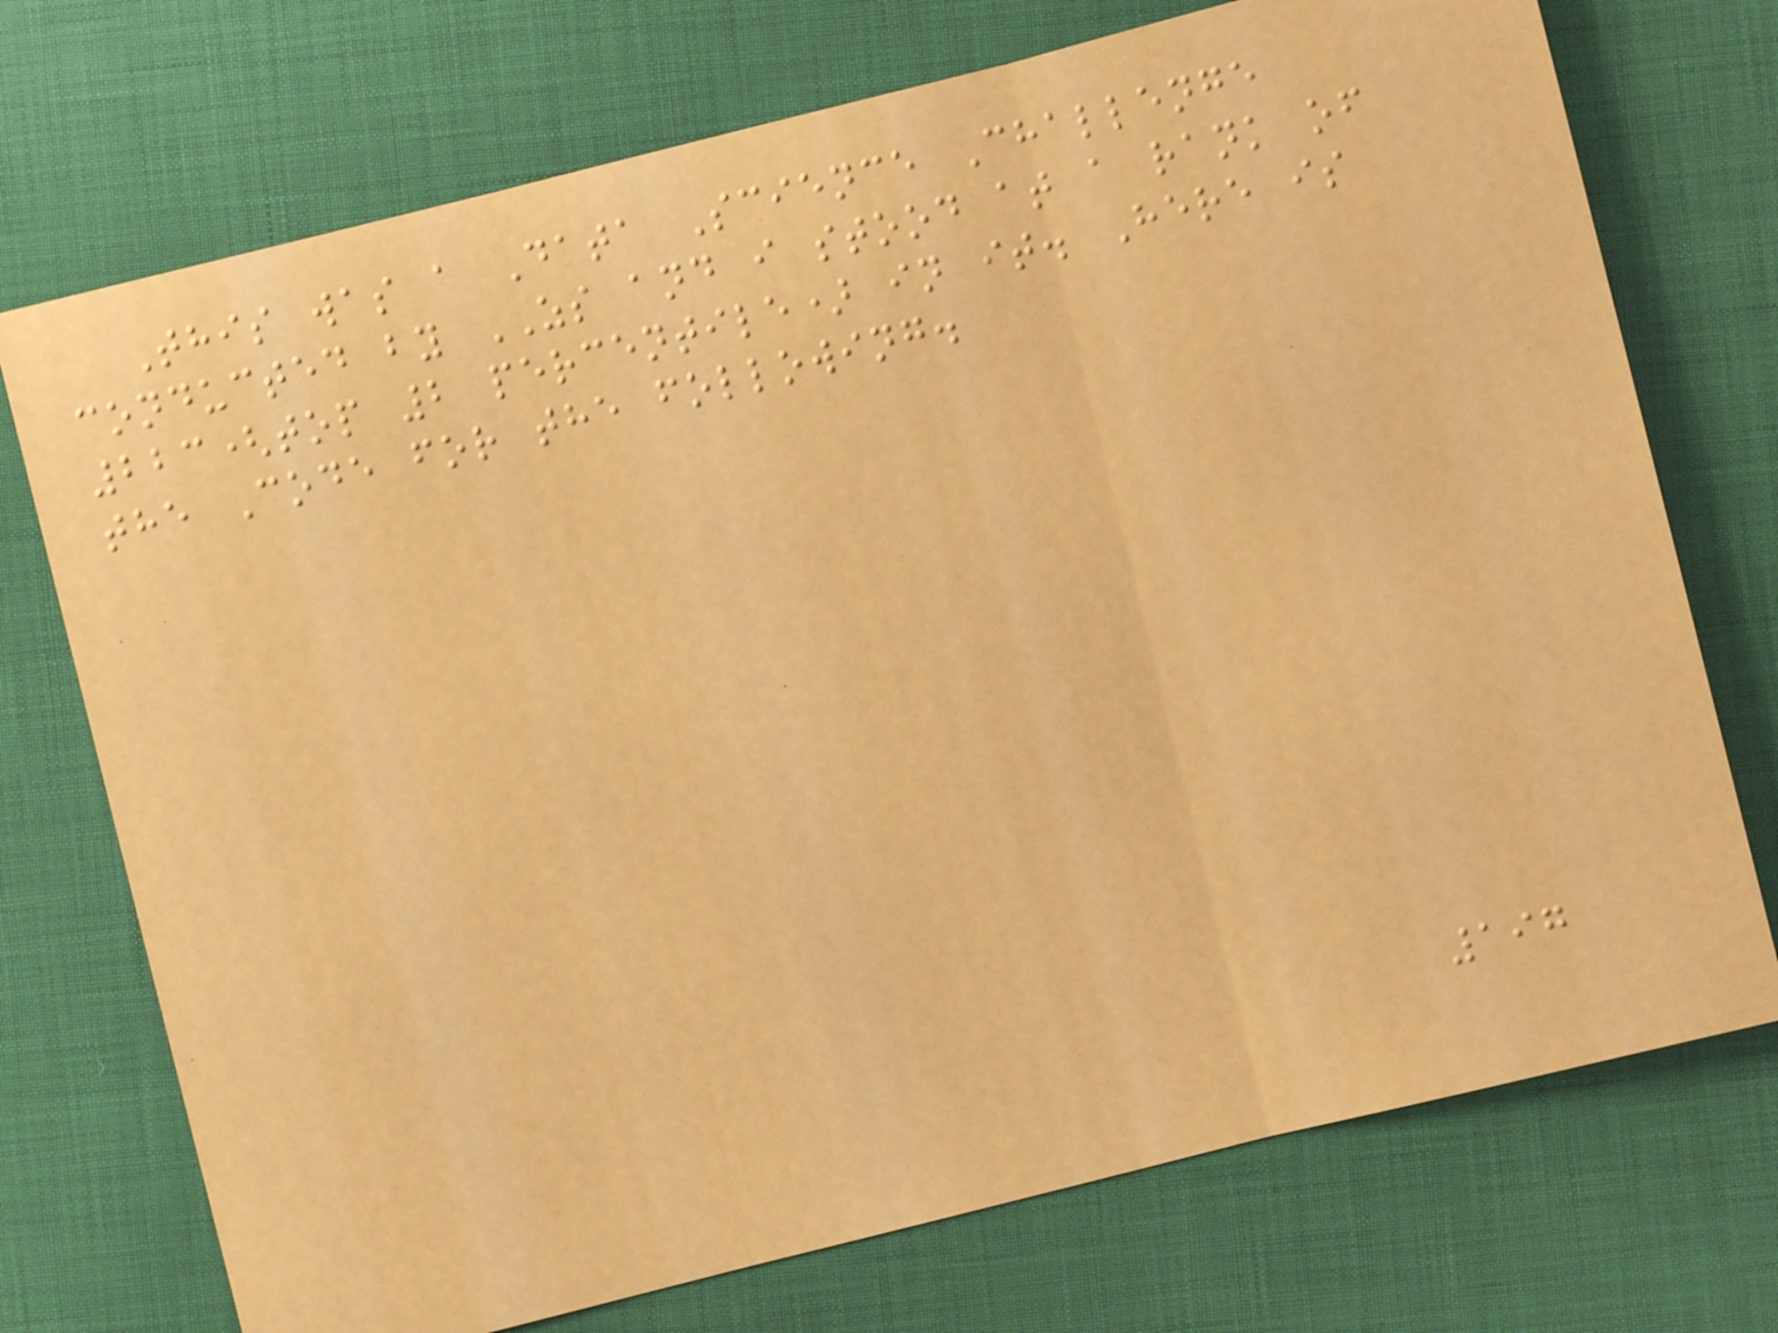This was a Data Science Challenge
conducted by ZS and i stood at a rank of
223(top 2 percentile) in it. Here is
the Code for the following.
197
